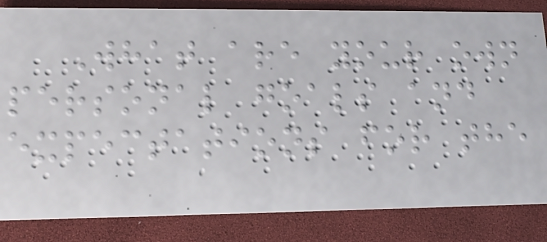What are your own
personal goals and
expectations for the
